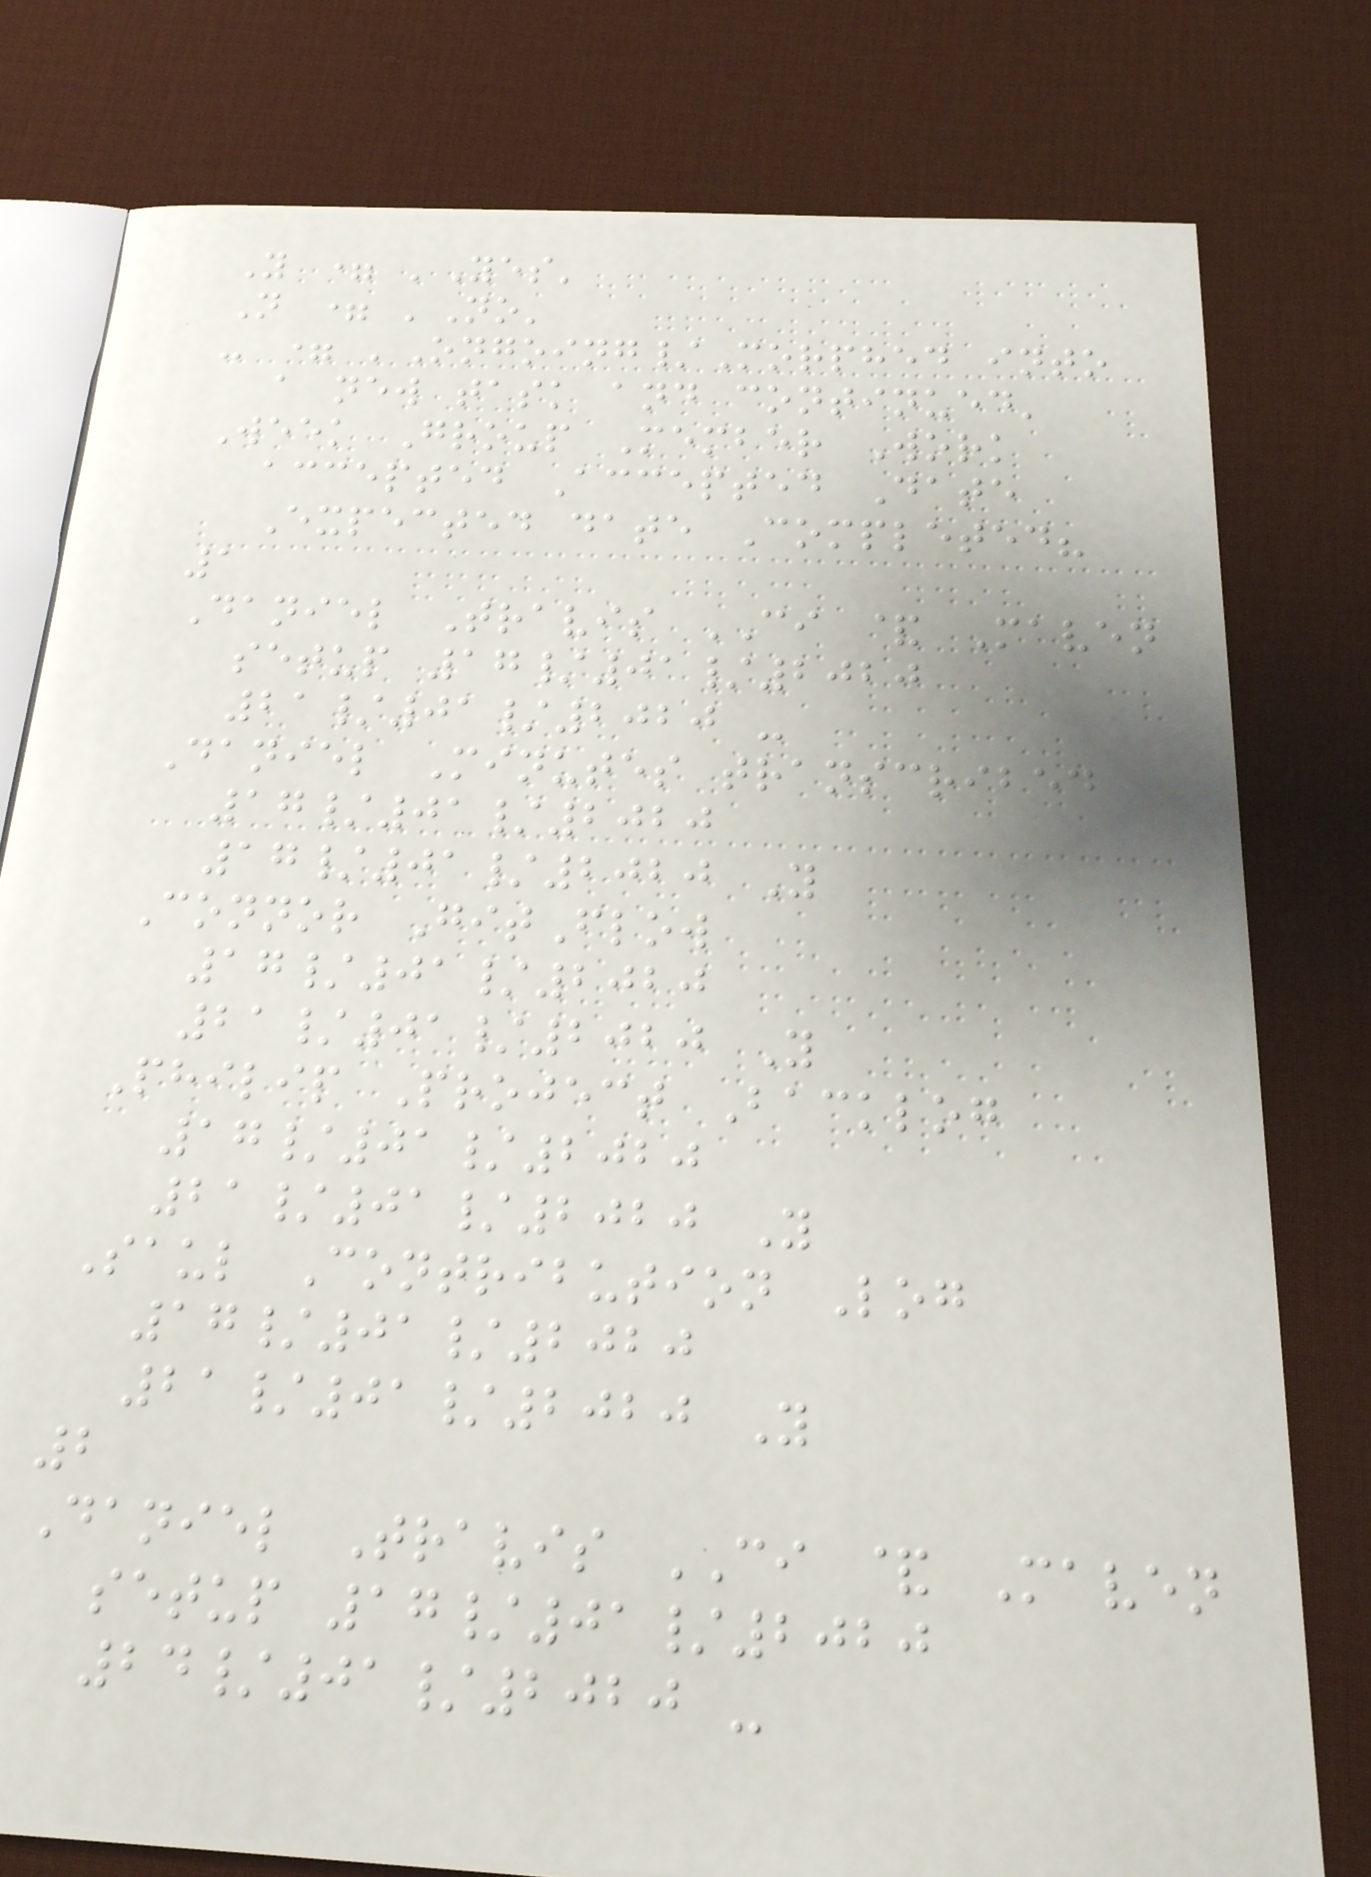Y = 'Yes'
N = 'No'
- = 'Ongoing/Morphed into
a new task and continued'
Week Group Member Work
accepted Accepted Date
Expected date Completed?
1
Daniel Travis CI & Maven
setup 17/01/2020
21/01/2020 -
Daniel Minutes transcribed
17/01/2020
17/01/2020 Y
Connor GitFlow
17/01/2020
21/01/2020 Y
Philip Project Backlog
17/01/2020
21/01/2020 Y
Saul Contribution Log
17/01/2020
21/01/2020 Y
2
Daniel Travis CI & Maven
setup 17/01/2020
24/01/2020 -
